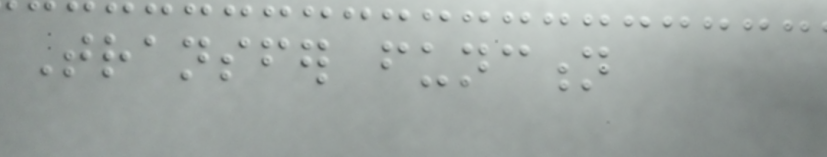Transfer function
